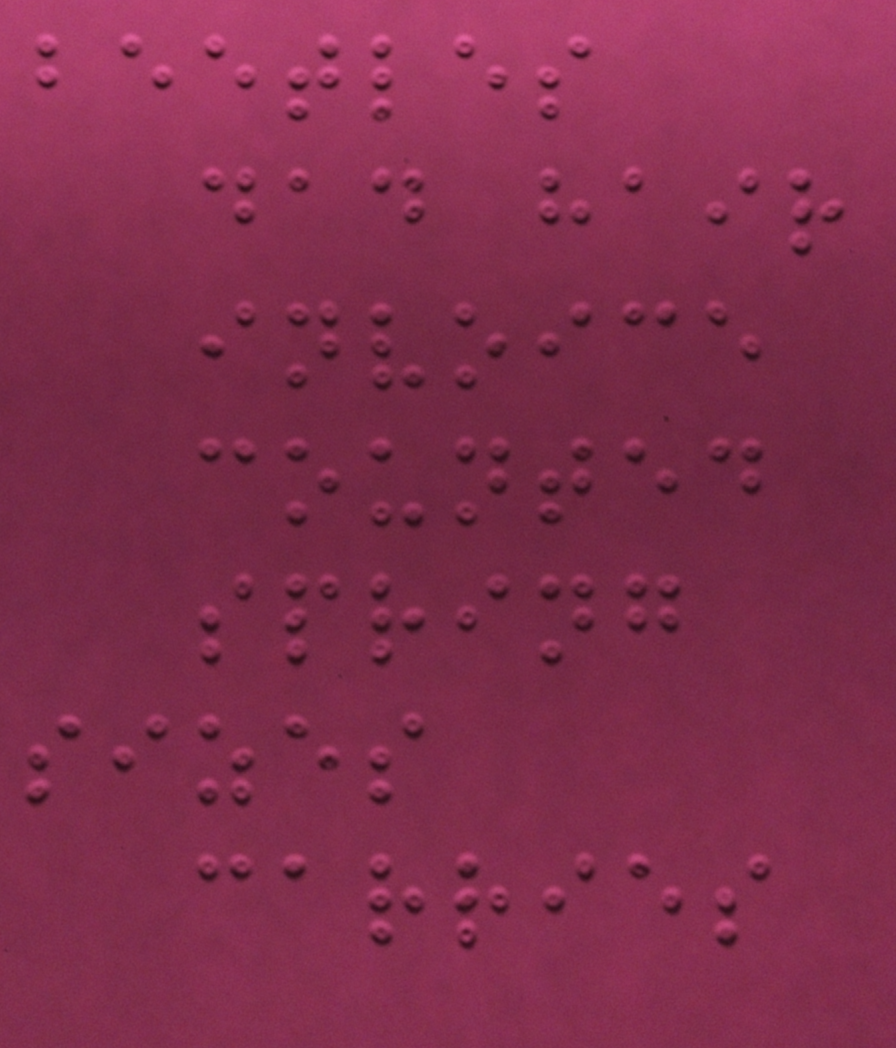beetles
dad hair
invoice
counted
spring
sizes
carries
